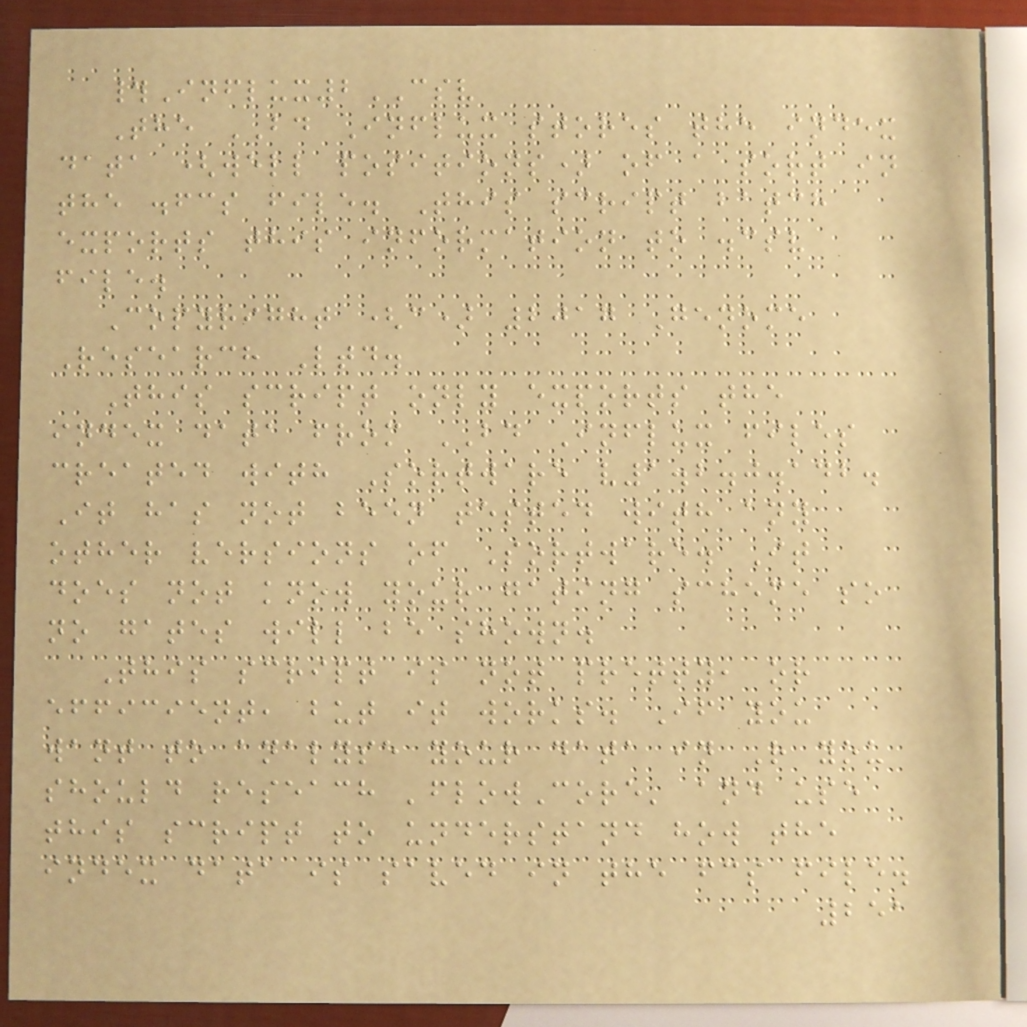#Influx2CSV
The BD Influx stores the index
data (well positions) of a sort in
the .fcs file. This script batch
exports this information to .csv
file.
Copyright (c) 2017 Genome
Research Ltd.
This script only exports the
index data from BD Influx files
created with Sortware v1.2.0.142.
It has not been tested with any
other versions of Sortware. It
does not know your gating scheme so
no gates will be shown.
This script is not pretty, or
efficient, but it works. If you
want to analyse your data in R you
should reseach 'flowCore' and use
this script to understand how the
index data is saved in the fcs file.
251
